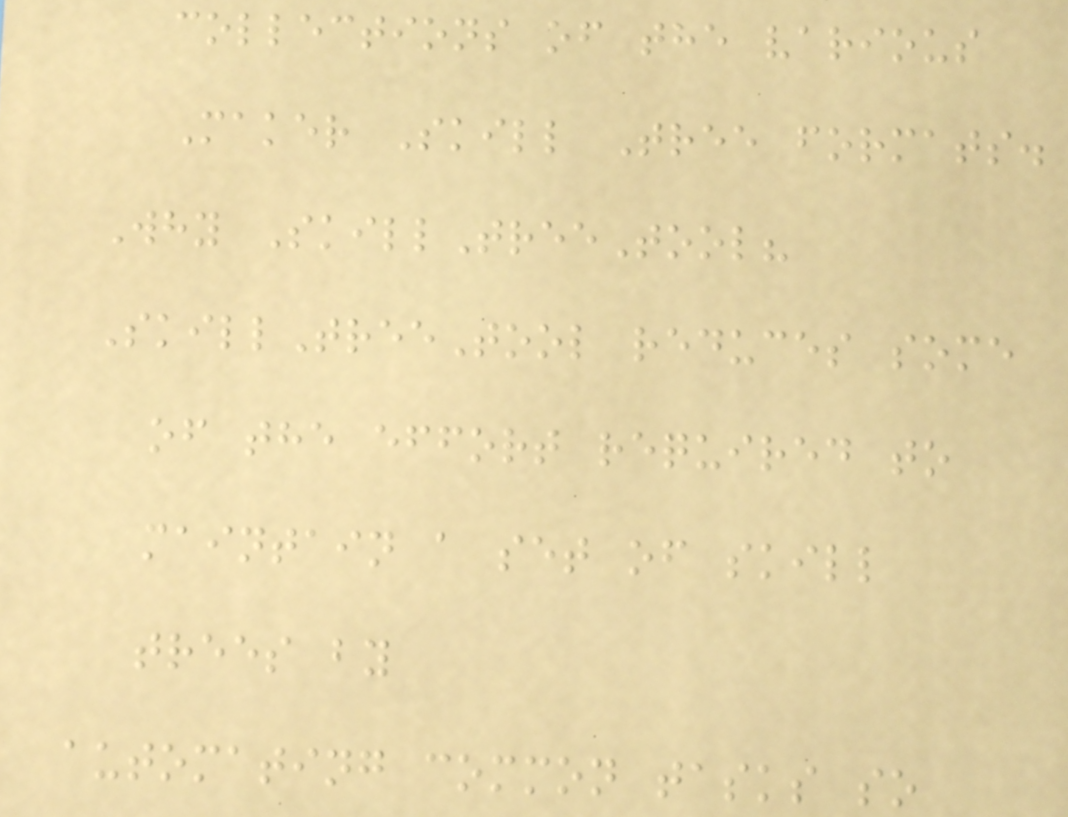collections of the various
Maker Skill Tree formats.
Why SkillTreeTool?
SkillTreeTool reduces some
of the effort required to
maintain a set of skill
trees by
automating common tasks so
